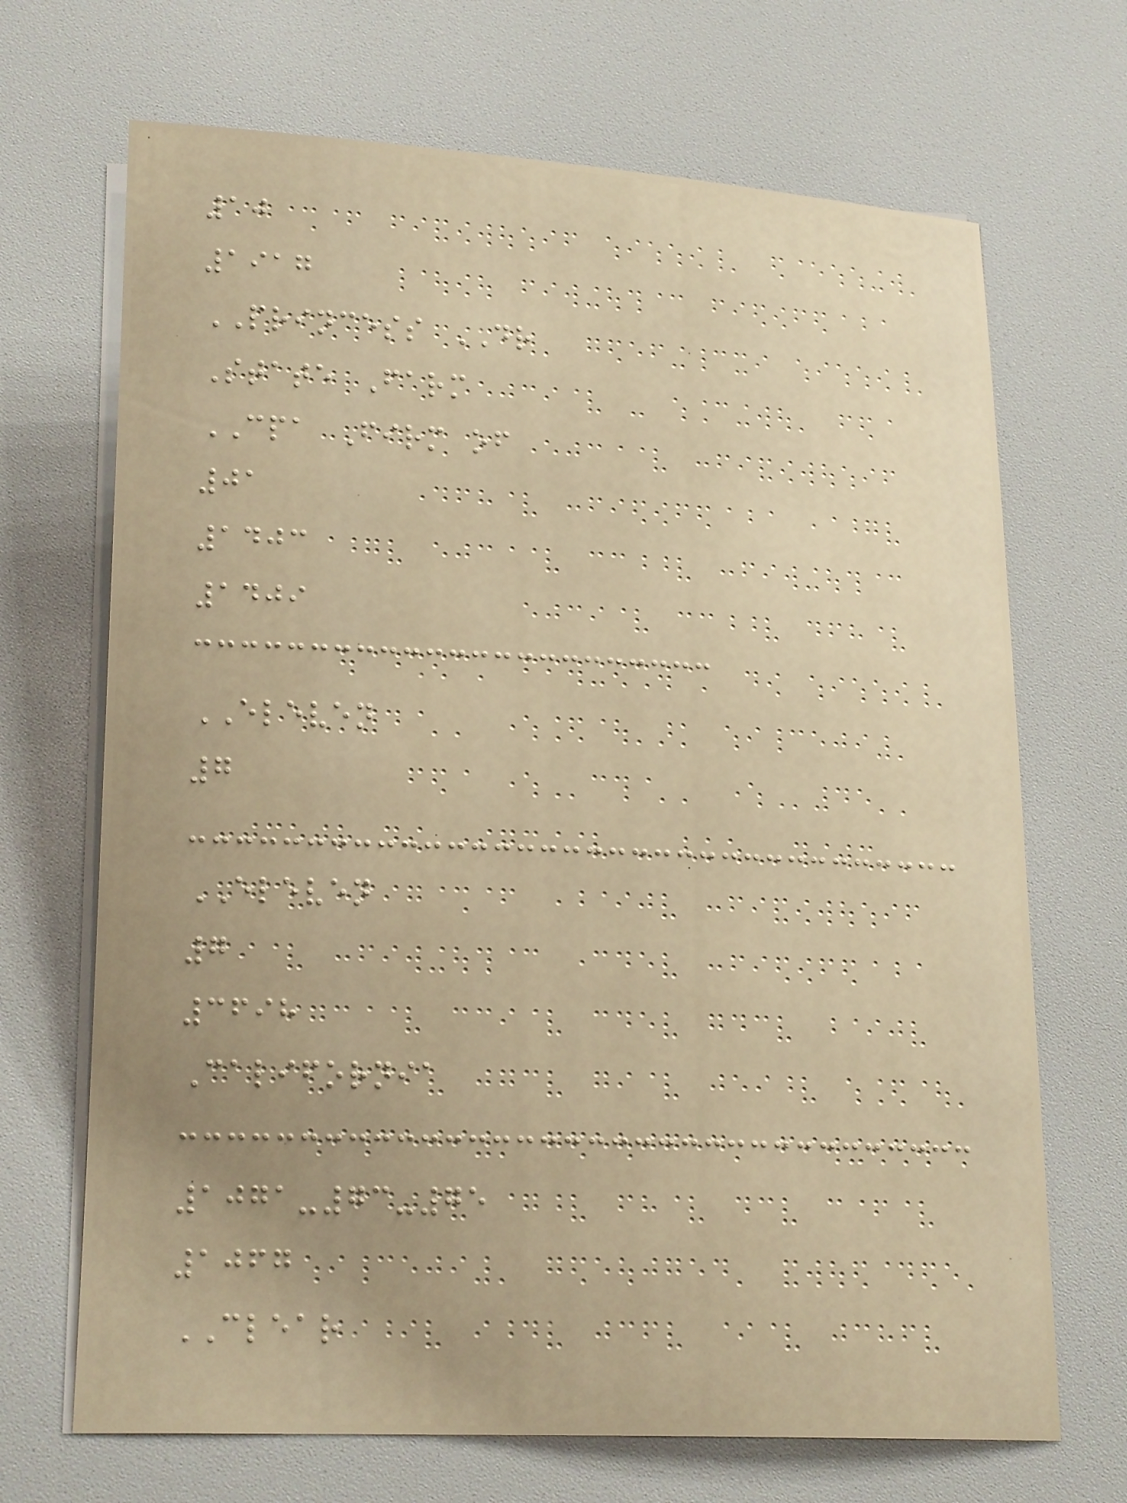10
1917
PRINCESS DR
State Farm
CPA Firm of
01
1403
1409
ELEVEN
7
ELEVEN
7
3698
California
1071-73-75
1067
CLEAR
